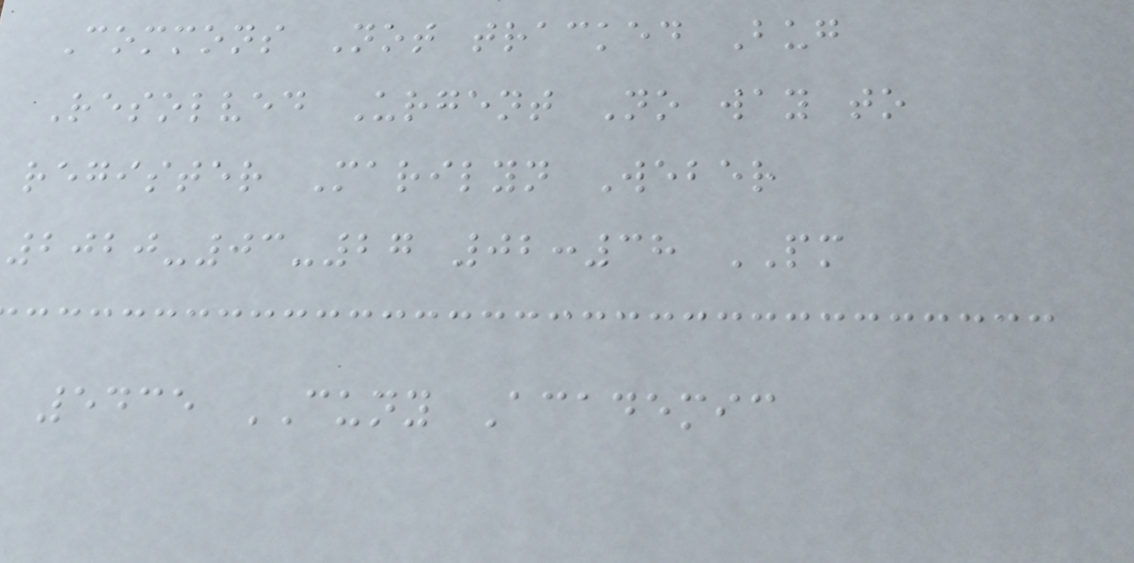Commons Not tracked Bug
Resolved Urgent No way to
register Marilyn Weber
2020-03-27 02:38 PM
5435 CUNY Academic
